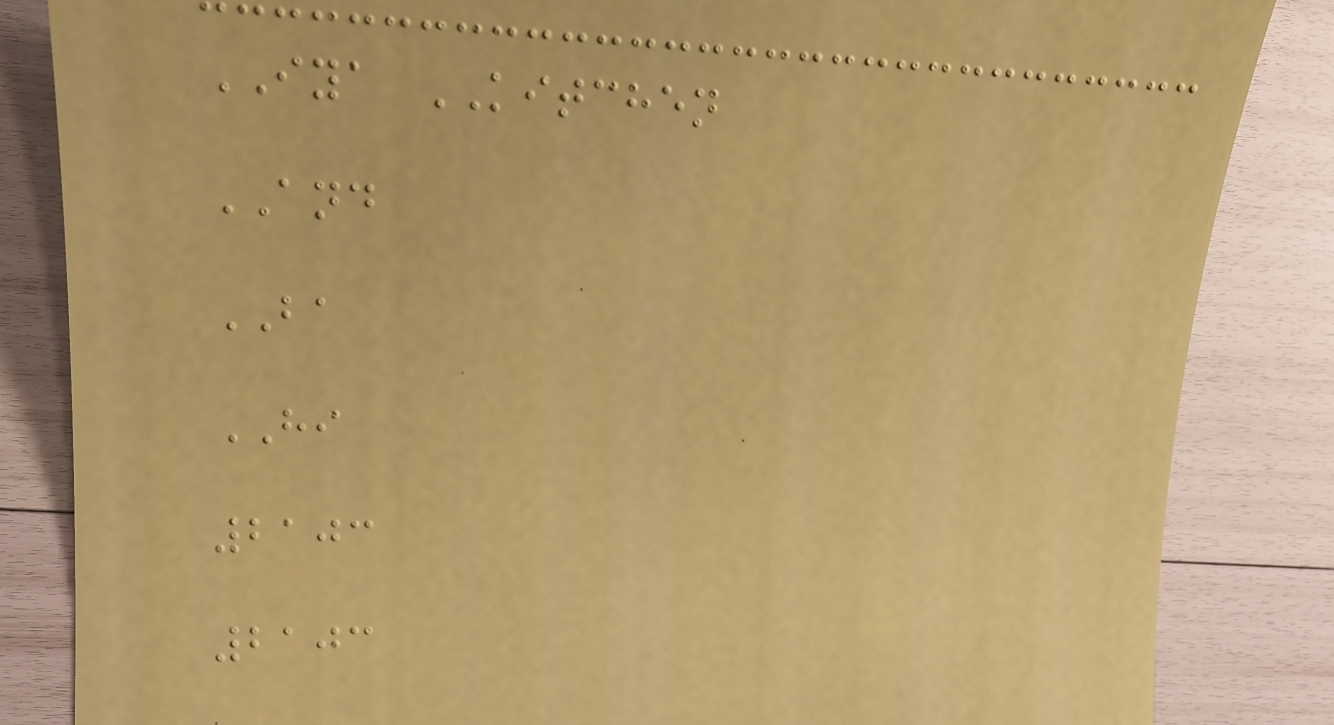IYA KITCHEN
AND
BA
HI
2103
2103
